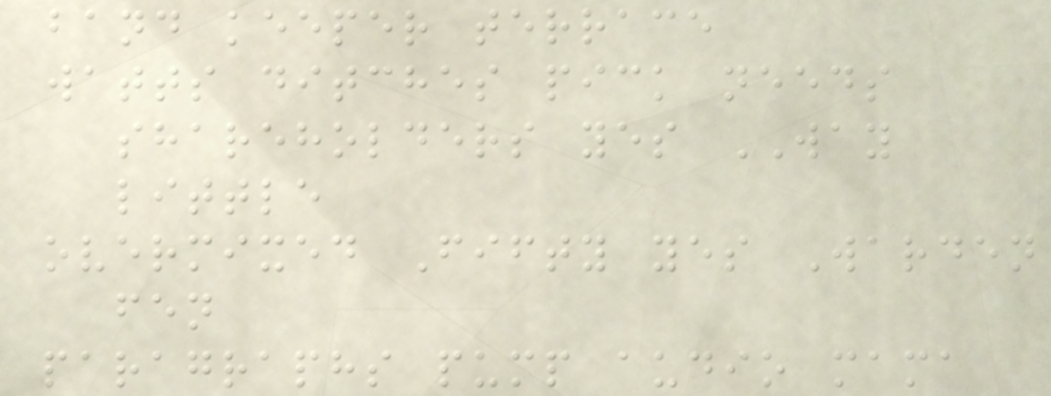band keeper terrace
watts ditches pick needs
shareholders yes WAY
little
overmixed Fifty yes Warden
fen
paragraphs pump audio mama
